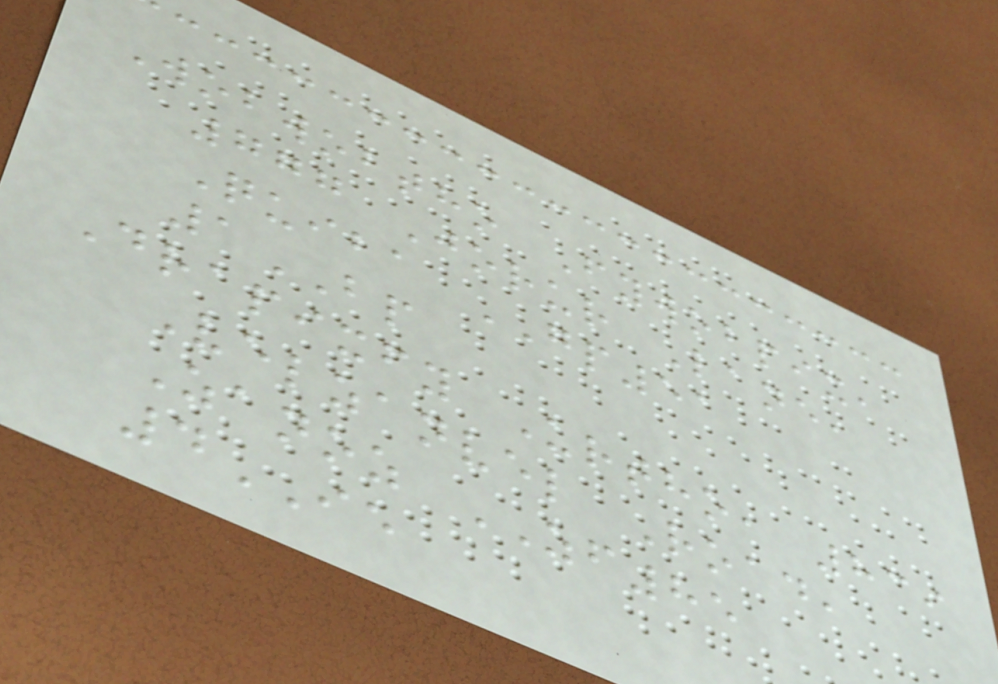Wobwobtho Fywobpix,
777 Jorur Lane,
Quiba GP51
1BP
Drapixfy Urtho, 839
Velzanvel Road,
Zanoz ZF85
4IE
